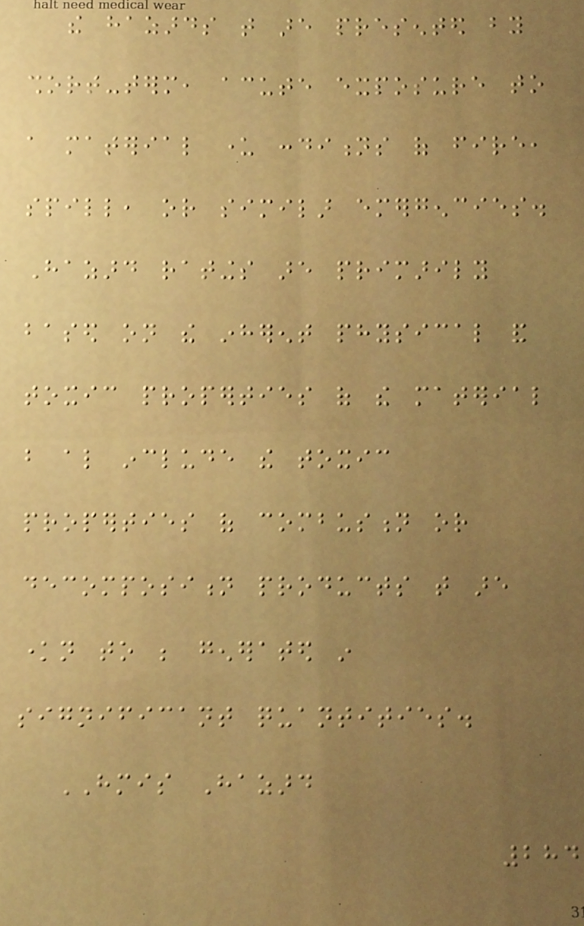the hazards that are presented by
short-term, acute exposure to
a material under conditions of fire,
spill, or similar emergencies.
Hazard ratings are primarily
based on the inherent physical and
toxic properties of the material
but also include the toxic
properties of combustion or
decomposition products that are
known to be generated in
significant quantities.
HMIS Hazard
284
